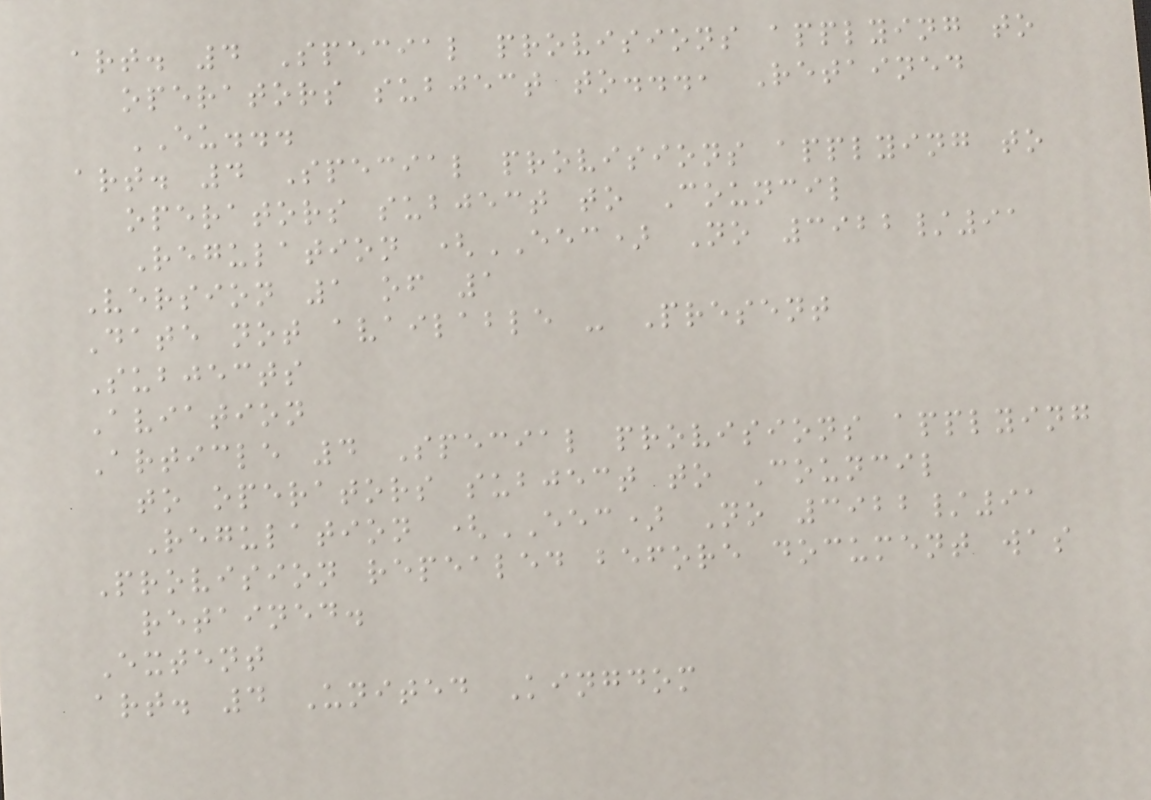art. 4 Special provisions applying to
operators subject to..., Retained
EU...
art. 4 Special provisions applying to
operators subject to Council
Regulation (EEC) No 3922/91
Version 1 of 1
Date not available - Present
Subjects
Aviation
Article 4 Special provisions applying
to operators subject to Council
Regulation (EEC) No 3922/91
Provision repealed before document was
retained.
Extent
art. 4 United Kingdom
